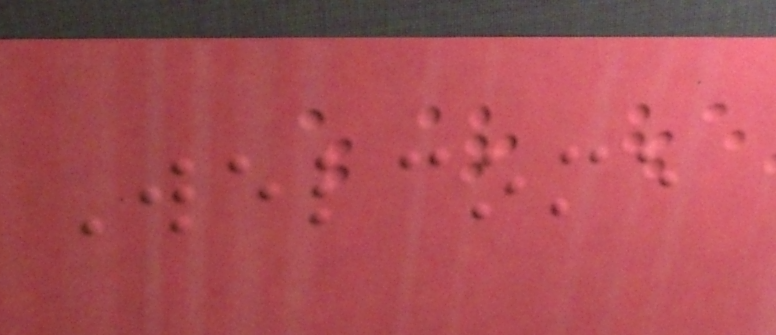Welcome
